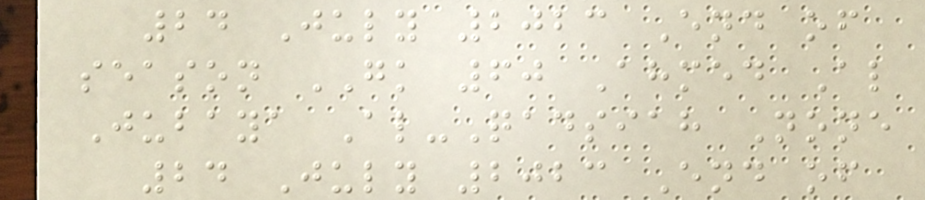24 July 2023 End of
season GK 60 Ahmed Al
Jubaya Al-Qadsiah None
24 July 2023 End of
